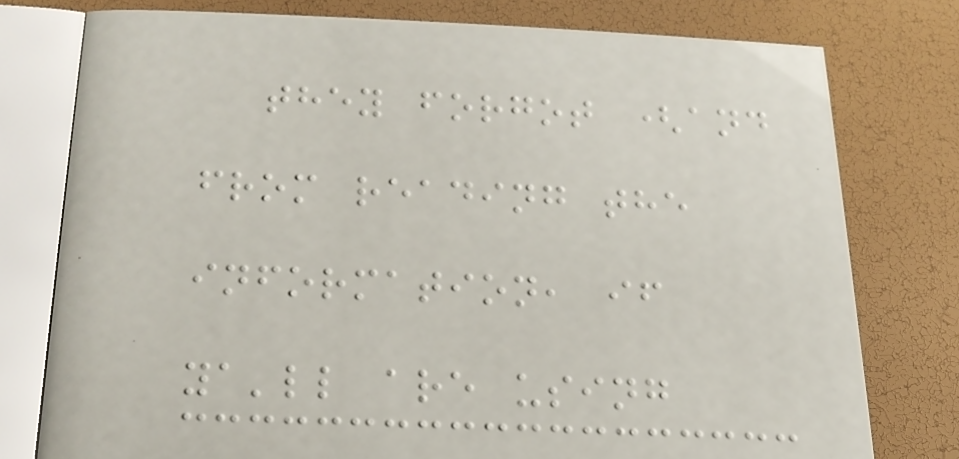they forgot (and
from reading the
information, if
ya'll are using
